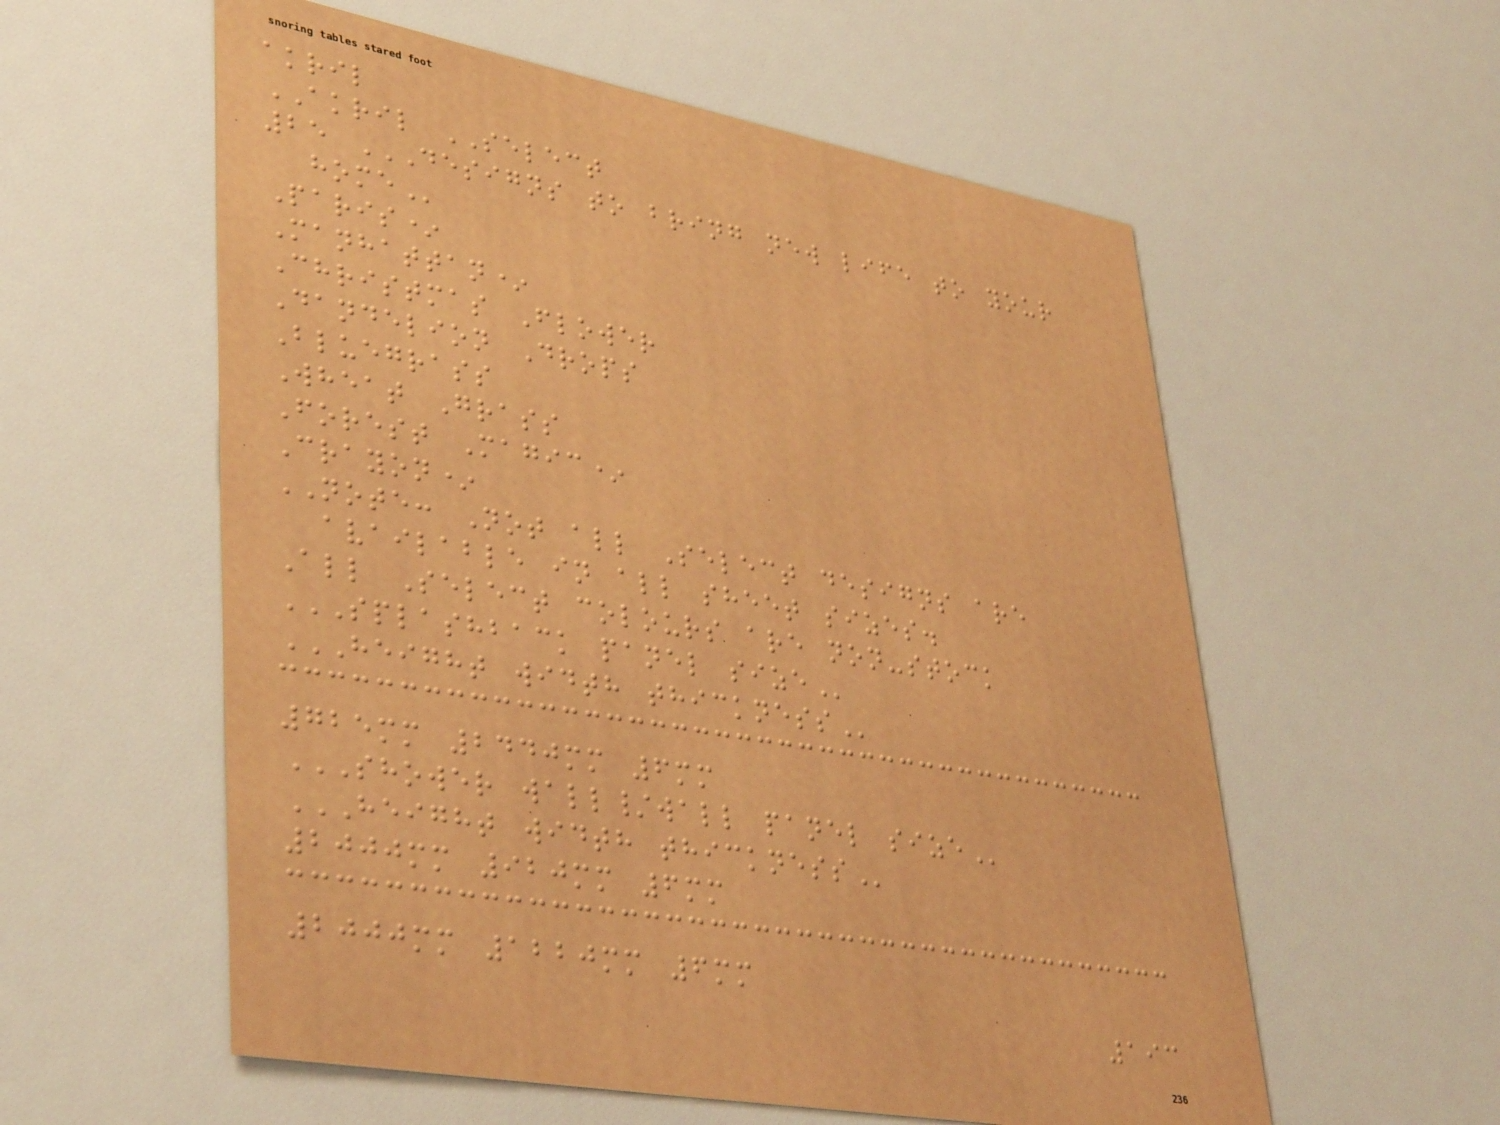akril
AKRIL SELECT
25 DESIGNS TO BRING NEW LIFE TO YOUR
HOME
Paris*
Manhattan*
Christmas Flower
Dandelion Drops
Bluegrass
Wheat Grass
Forest Magic*
Crayon*
NOTE: Not all Select designs are
available in all sheet sizes.
All Select colours are non-stock
SPLASHBACK PANEL SIZE
HEIGHT WIDTH THICKNESS
725mm 2440mm 6mm
SHOWER WALL/WALL PANEL SIZE
HEIGHT WIDTH THICKNESS
2000mm 920mm 6mm
2000mm 1220mm 6mm
193
